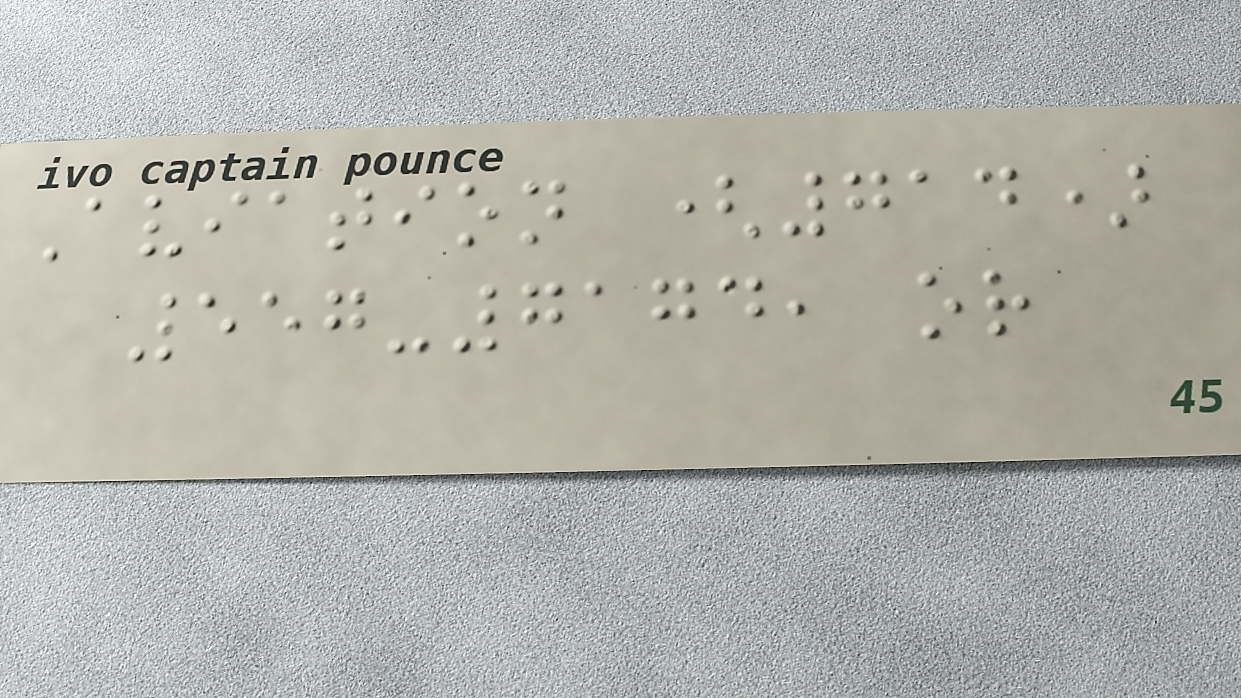Aviation (714)
557-7174, or
